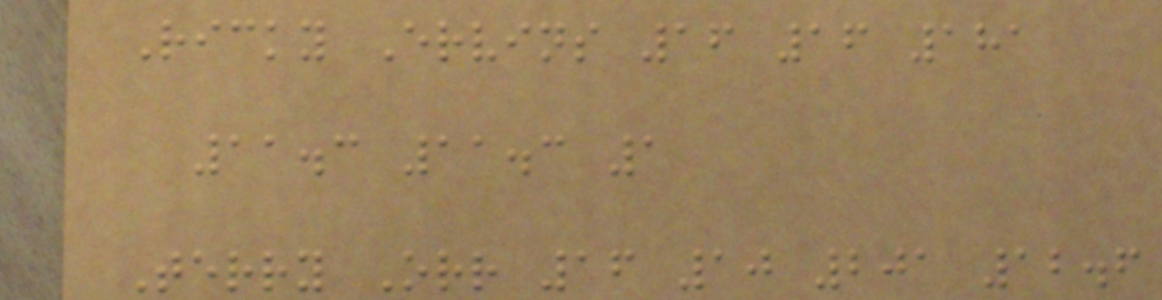Ricky Ervins 16 16 181
11.3 11.3 1
Terry Orr 16 10 201 12.6
